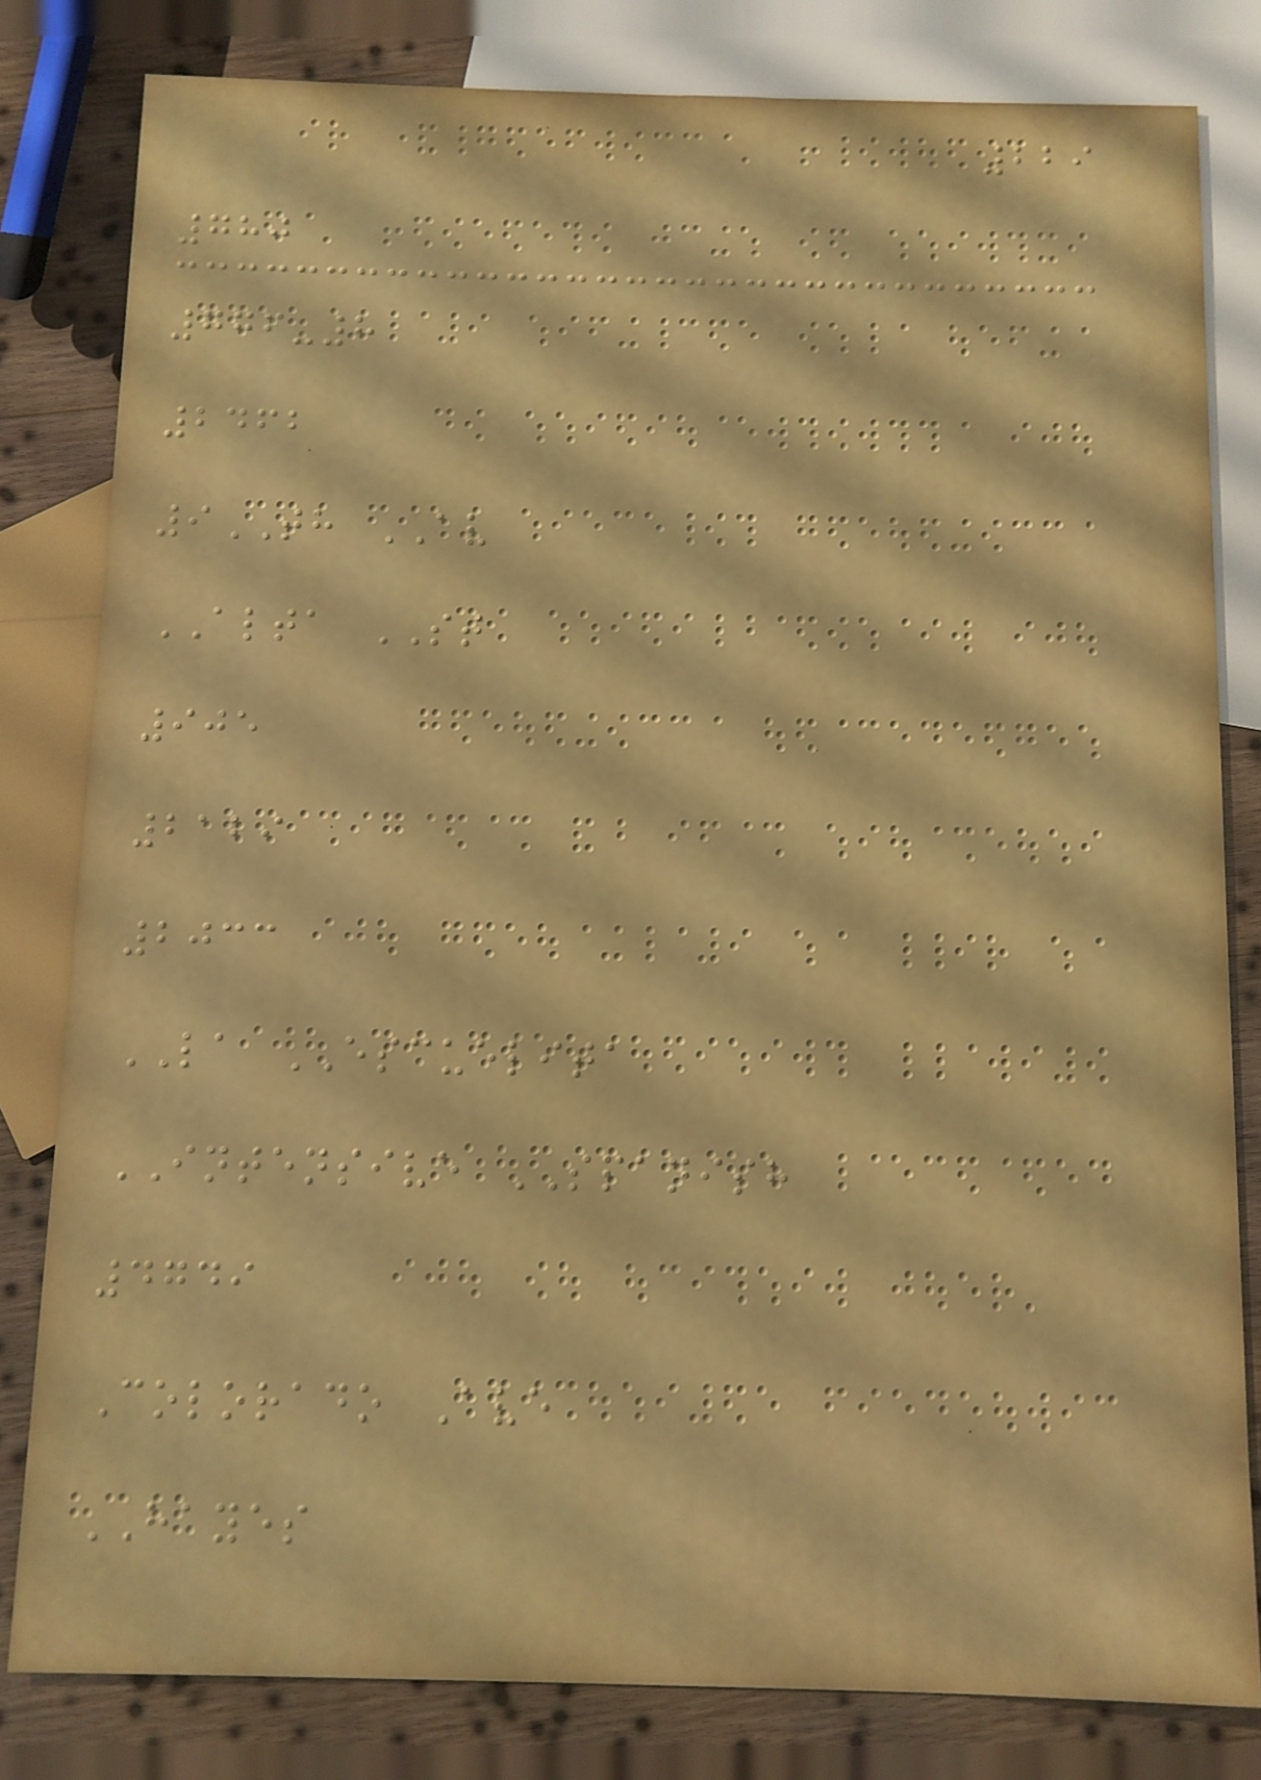229
780
776-8
2462
9TH AV
ALTA ST
905
2129
2033
LA ESCUELITA
INTENSIVE SPANISH
4749
Colorado Ave
HAYES
